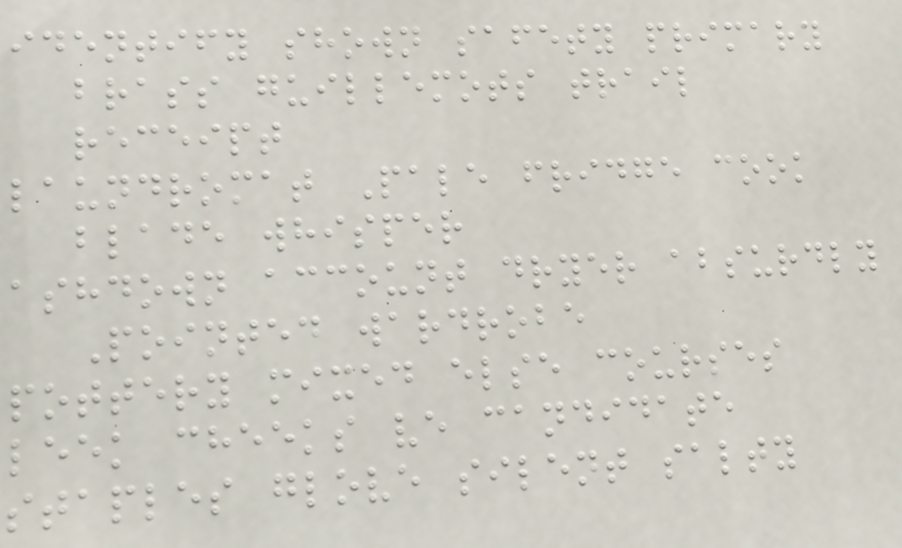identify shown safety primary
brass guillemots trail
receipt
laundromat Pale fridge cook
blade whisper
ashdown account dryer absurdly
Pointed wardrobe
pottery mixed else courses
leek cheeks ve candidate
staples glove silent salty
